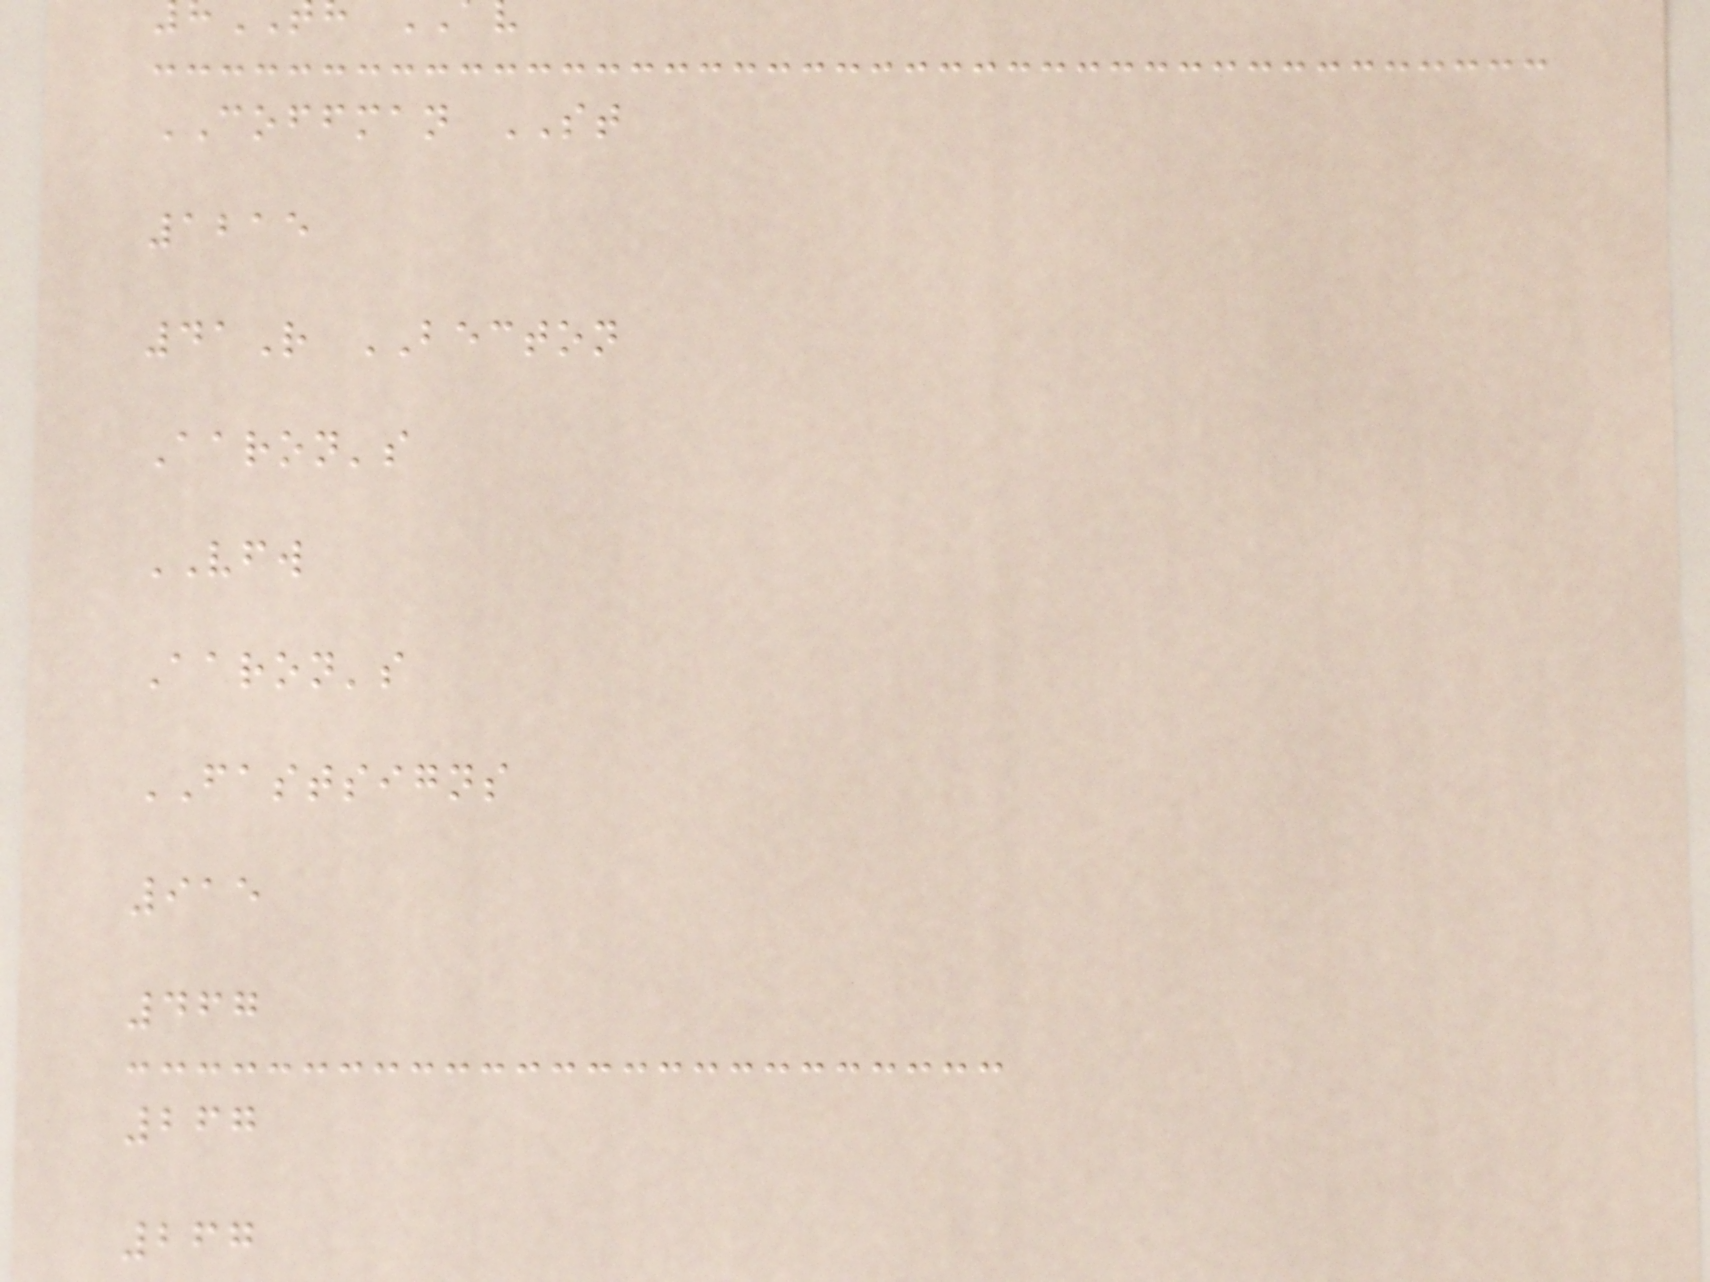COFFMAN ST
1215
41R BECTON
Aaron's
VFW
Aaron's
FASTSIGNS
915
467
267
267
